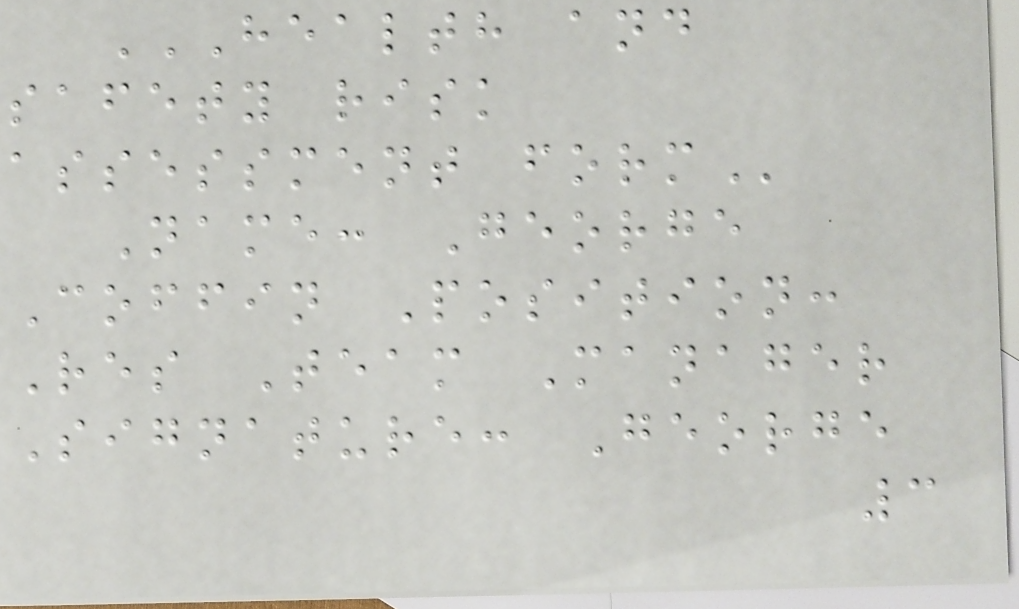HEALTH AND
SAFETY RISK
ASSESSMENT FORM
Name: George
Coffin Position:
Res Team Manager
Signature: George
3
